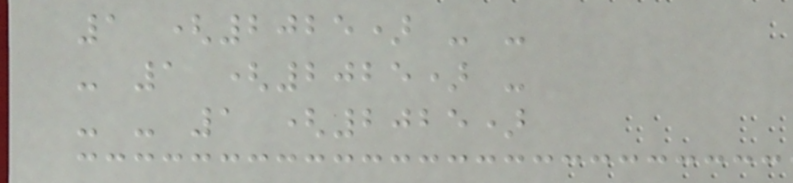1 (2025) - -
- 1 (2025) -
- - 1 (2025)
